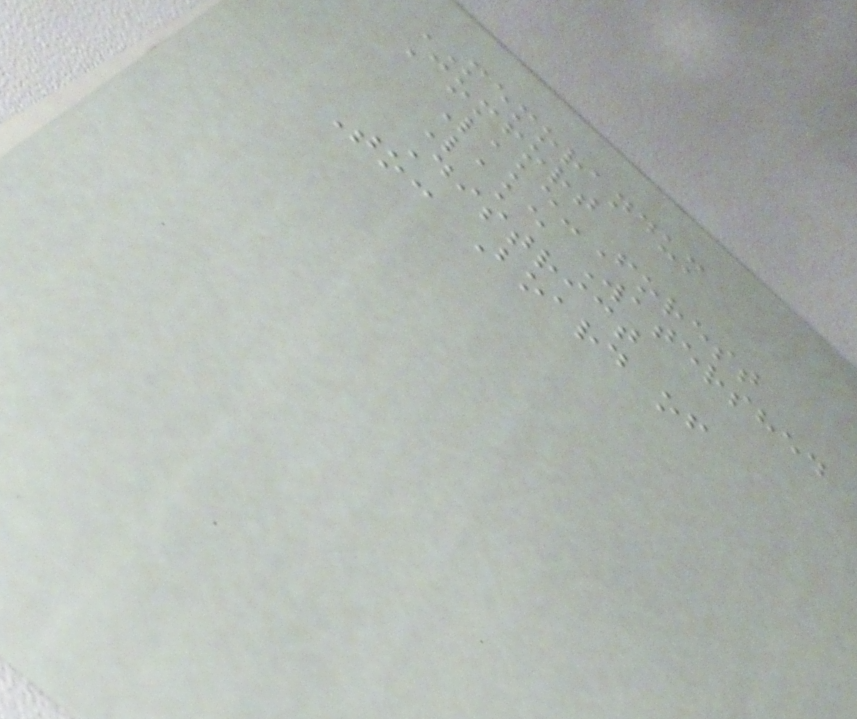MEMORANDUM
Comfort
Lake-Forest
Lake Watershed
District
To: Board of
